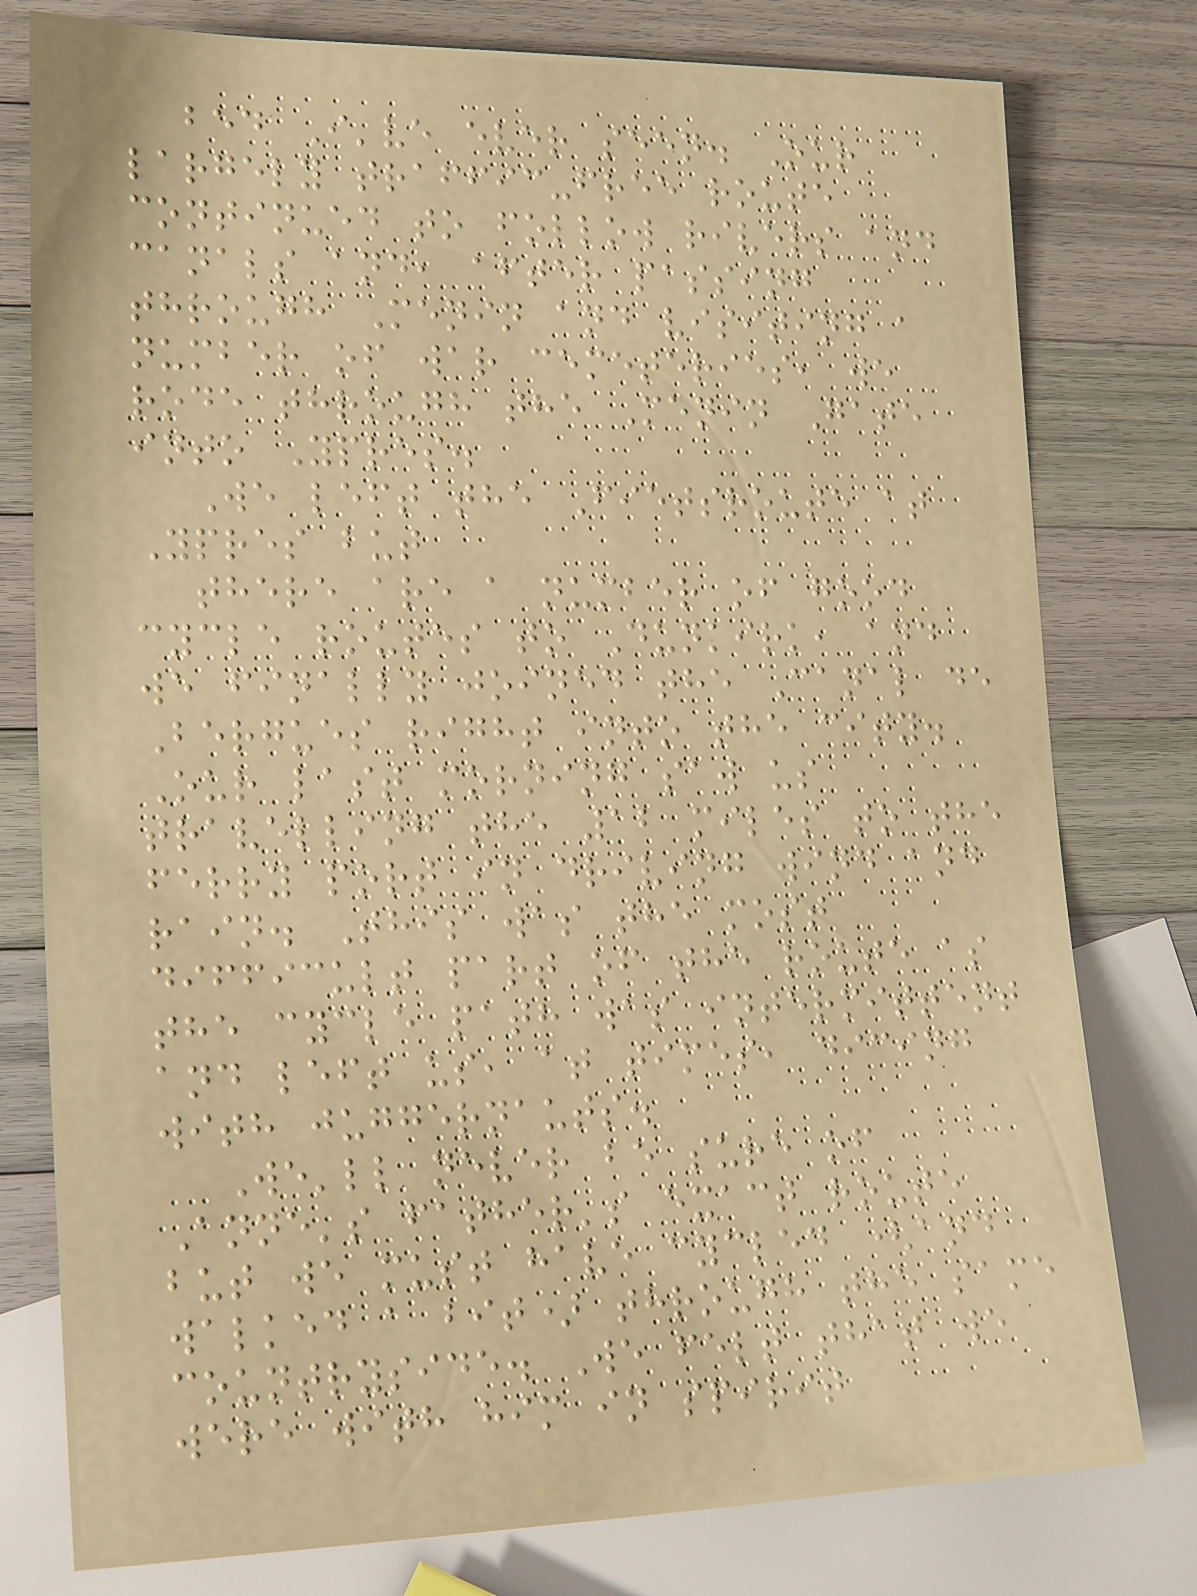bed I've ever seen. Our
largely traffic-free route
continued to follow rivers and
canals and, after passing
through Menin and visiting a
number of war cemeteries, we
rode through the Menin Gate
into Ypres.
We left the Fietsroute at
Ypres but
there are a number of good
cycle routes to Dunkirk, and
we finally joined the Canal de
Bergues right into the city.
Our last morning saw us
travelling the 12 miles to the
ferry port in driving wind and
rain. This was the most
difficult part of the route as
the cycle path was intermittent
and left us, at times, dicing
with juggernauts.
We'll never be sure of
Anne's father's exact route
but we must have cycled (and
walked a bit) through the same
countryside. We felt that we
were with him in spirit
